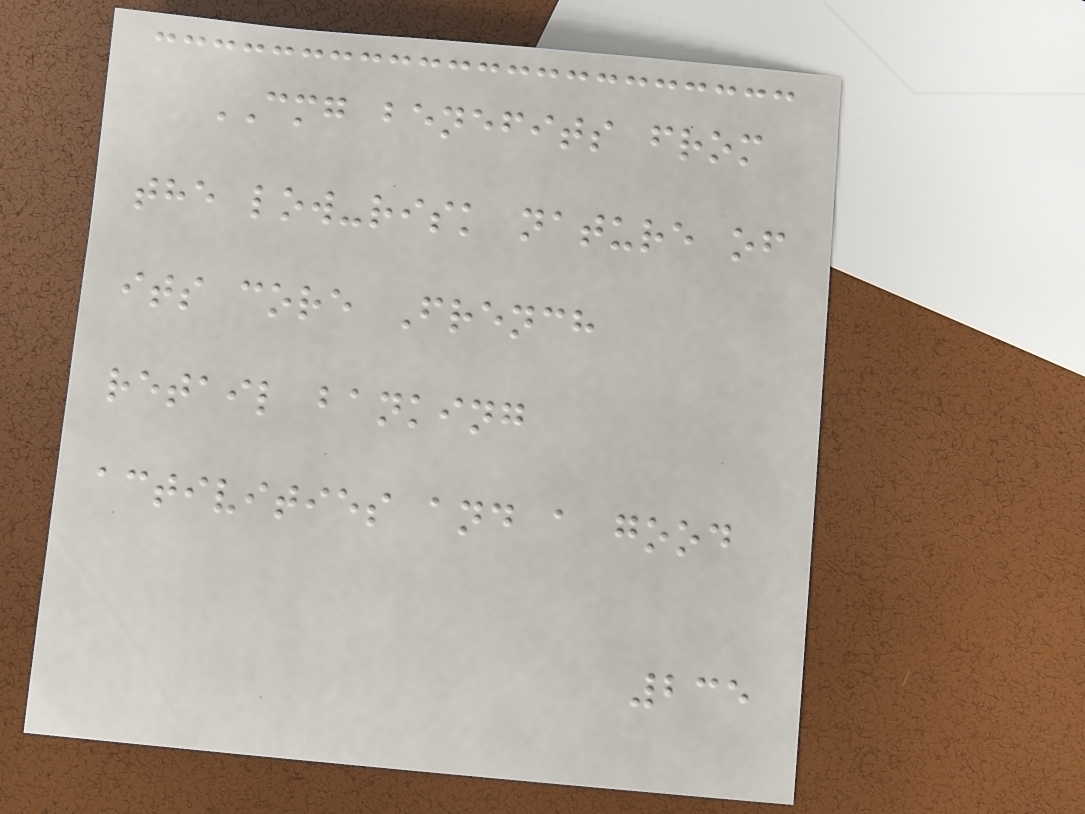CMG benefits from
the low-risk nature of
its core French
retail banking
activities and a good
235
